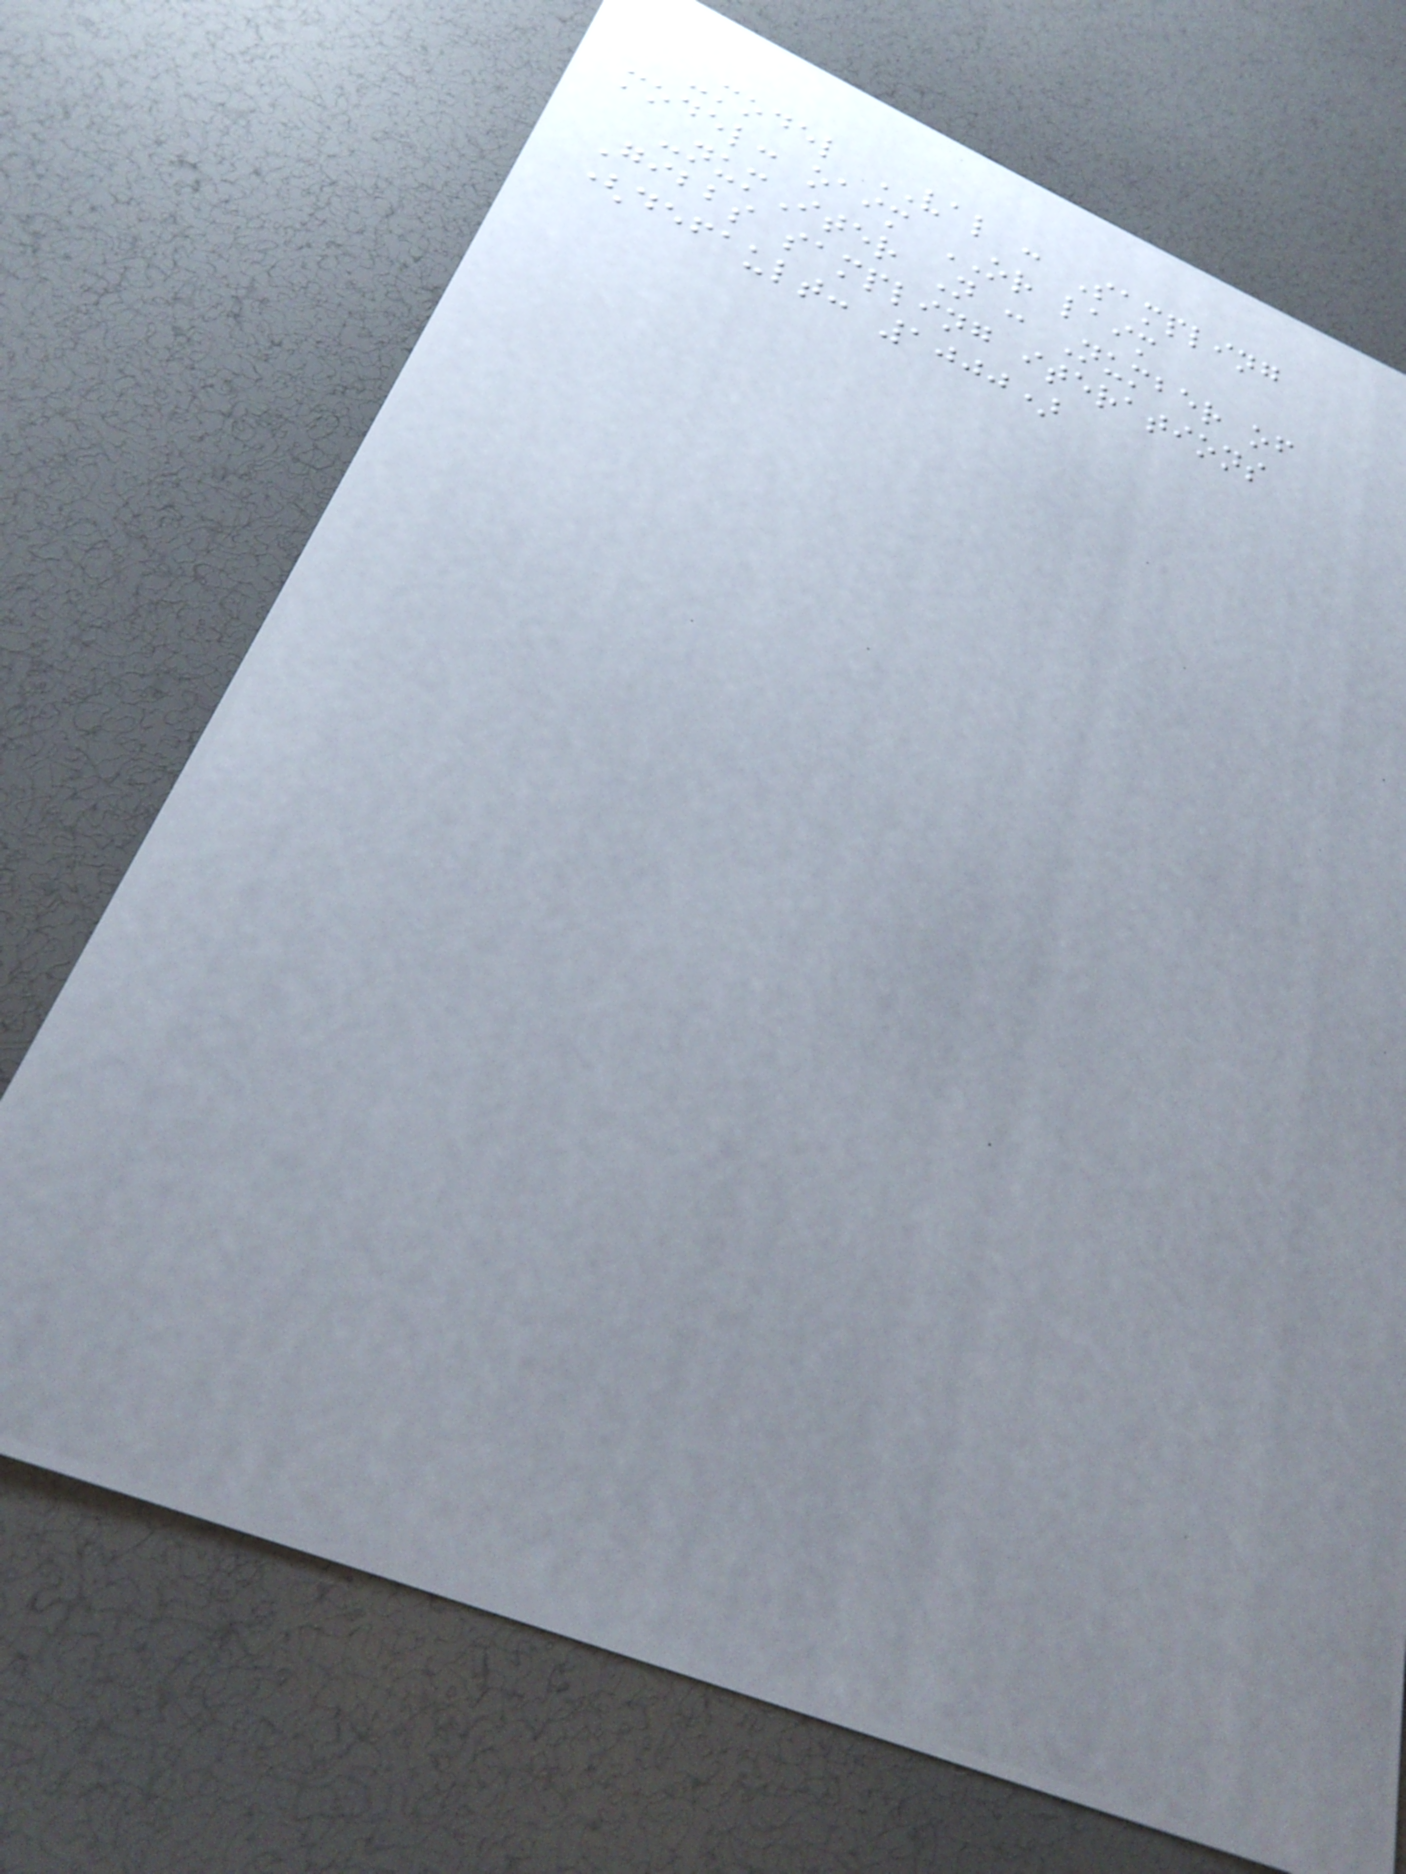-model VAL : Sampling
model: oaim OR laim
-numIter N : Number of
Gibbs sampling iterations
(default: 1000)
